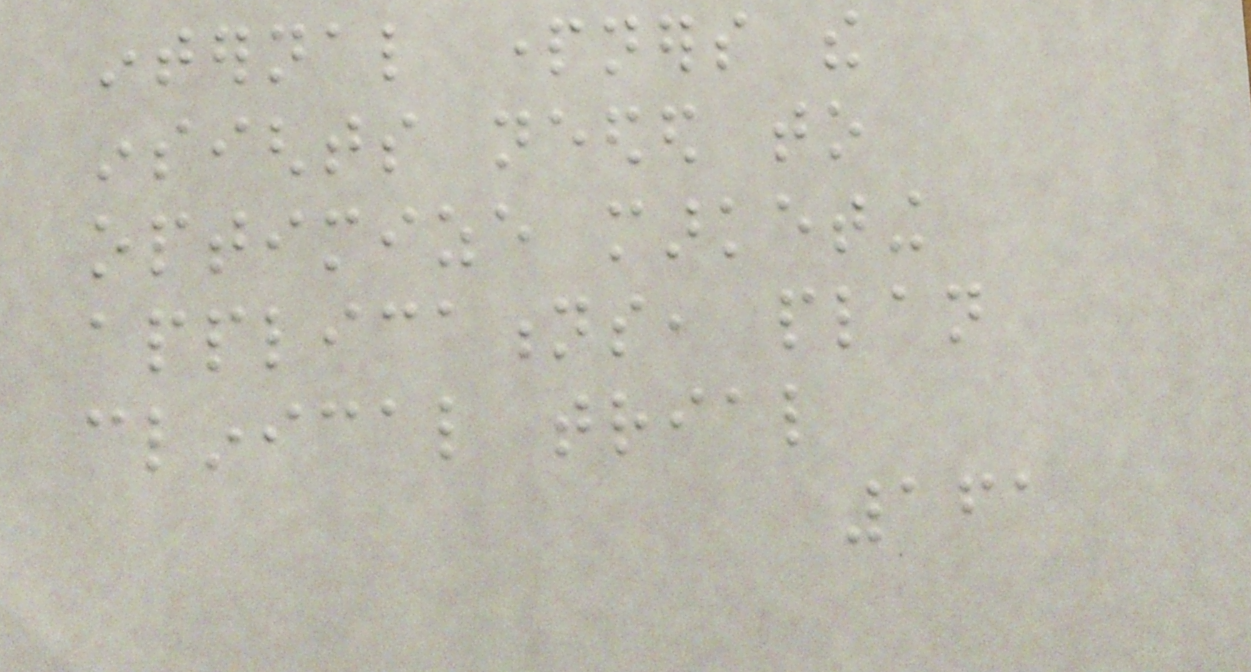internal partners the
insights needed to
optimize marketing
applications, plan
clinical trial
161
